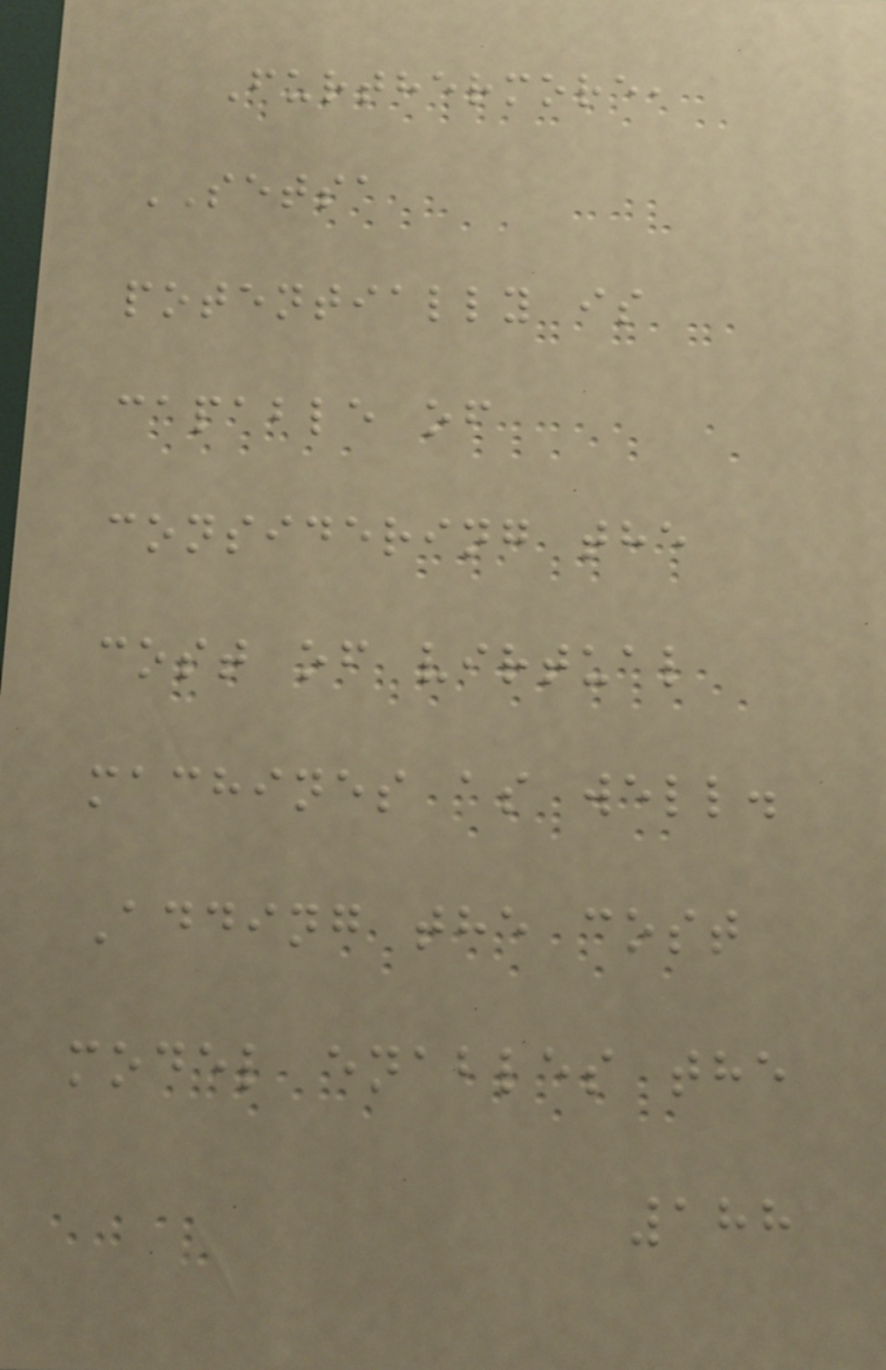Furthermore,
SETSA
potentially is
capable of
considering the
cost of virtual
machines as well.
Adding the cost
model enables the
188
